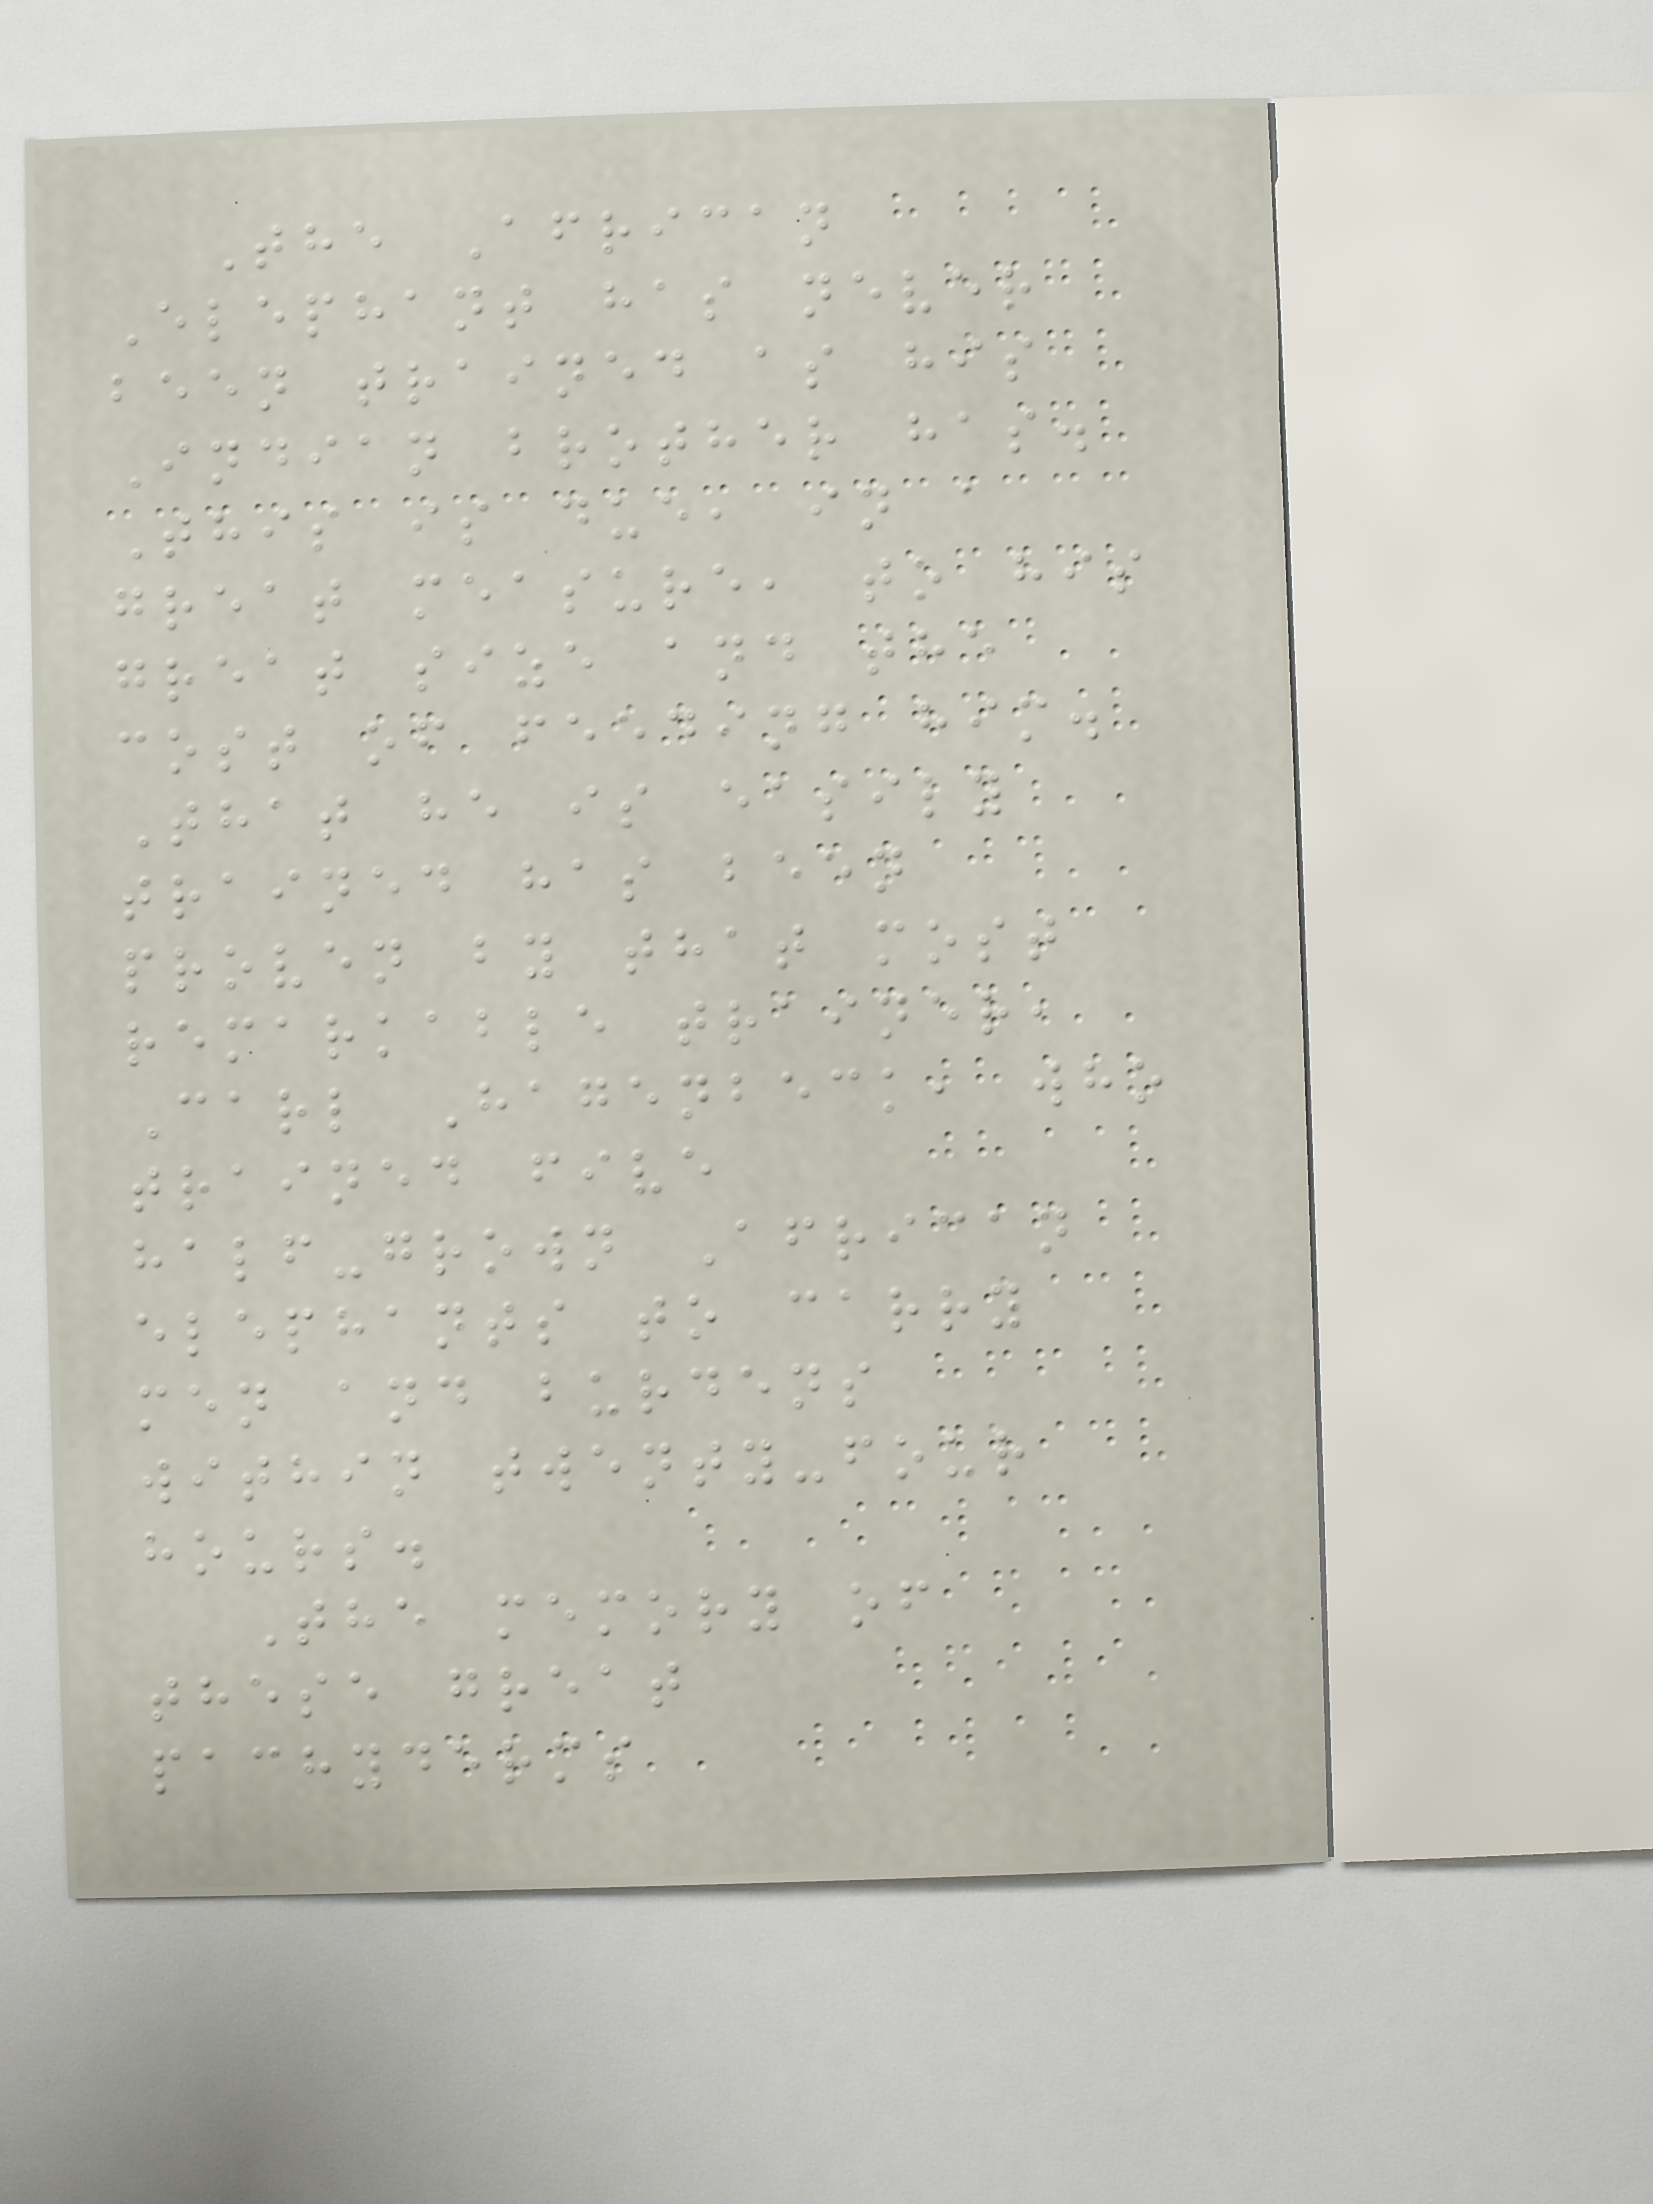The African
Elephant has never
been trained as his
Indian brother has.
This is due, in a
great measure, to his
great size and the
cost of feeding him.
That he is easily
trained has been
proven by that most
remarkable trainer,
Carl Hagenbeck, who
trained five
half-grown African
elephants to carry
men and burdens
within twenty-four
hours.
The memory of
these great
pachyderms
